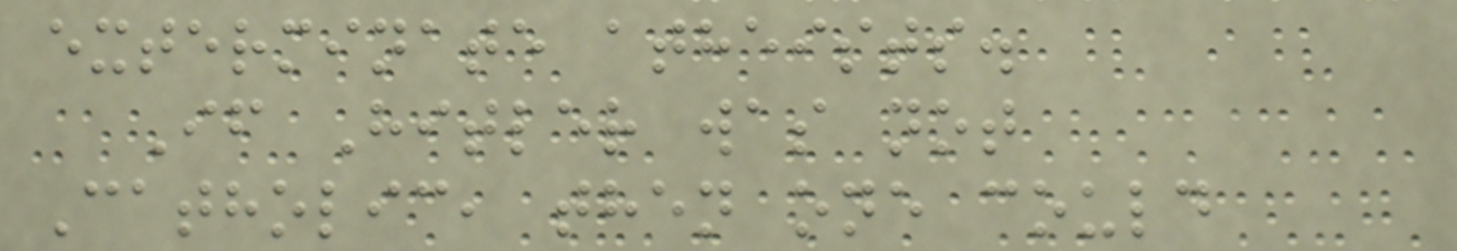exterminate atheists.
If Hitler was not
Catholic, then one could
